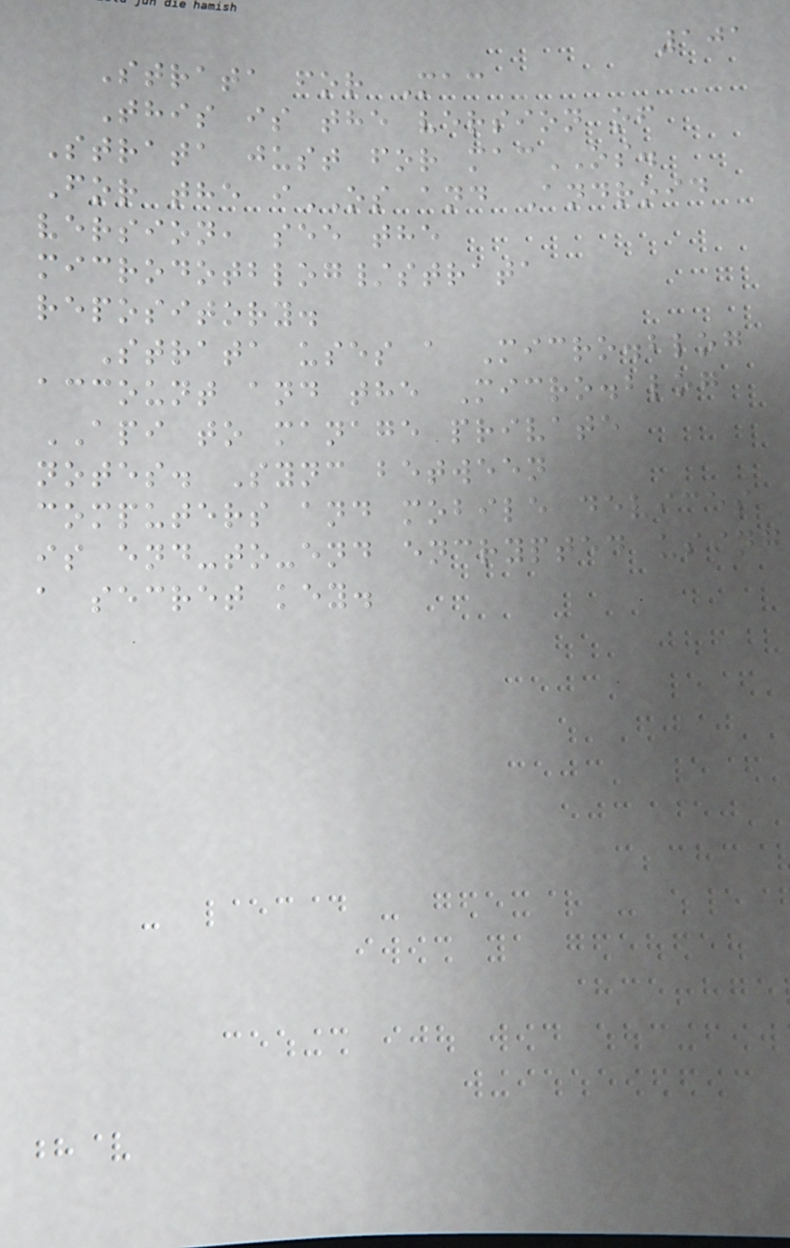101
Strata for Mac
This is the version of
Strata just for macOS.
For the iOS and Android
version, see the
microdotblog/strata
repository.
Strata uses a Micro.blog
account and the Micro.blog
API to manage private
notes. Sync between
computers and mobile devices
is end-to-end encrypted using
a secret key.
